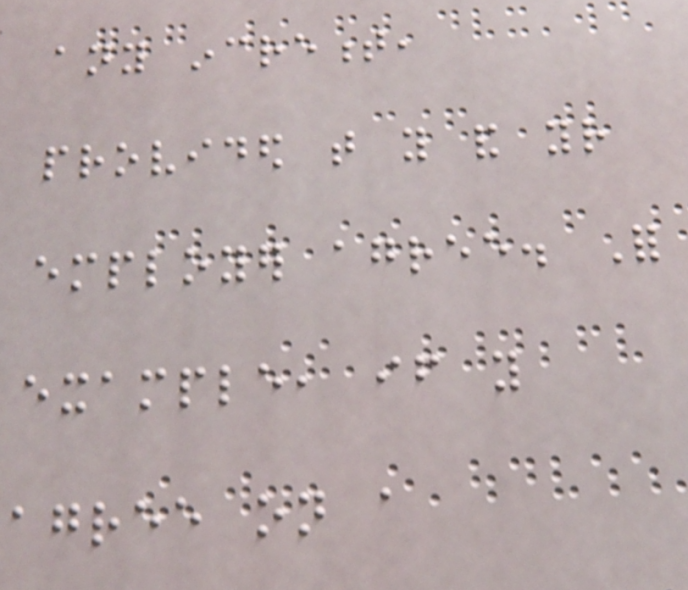any increment,
provided that you and your
employer agree. For
example, if you
agree on a
